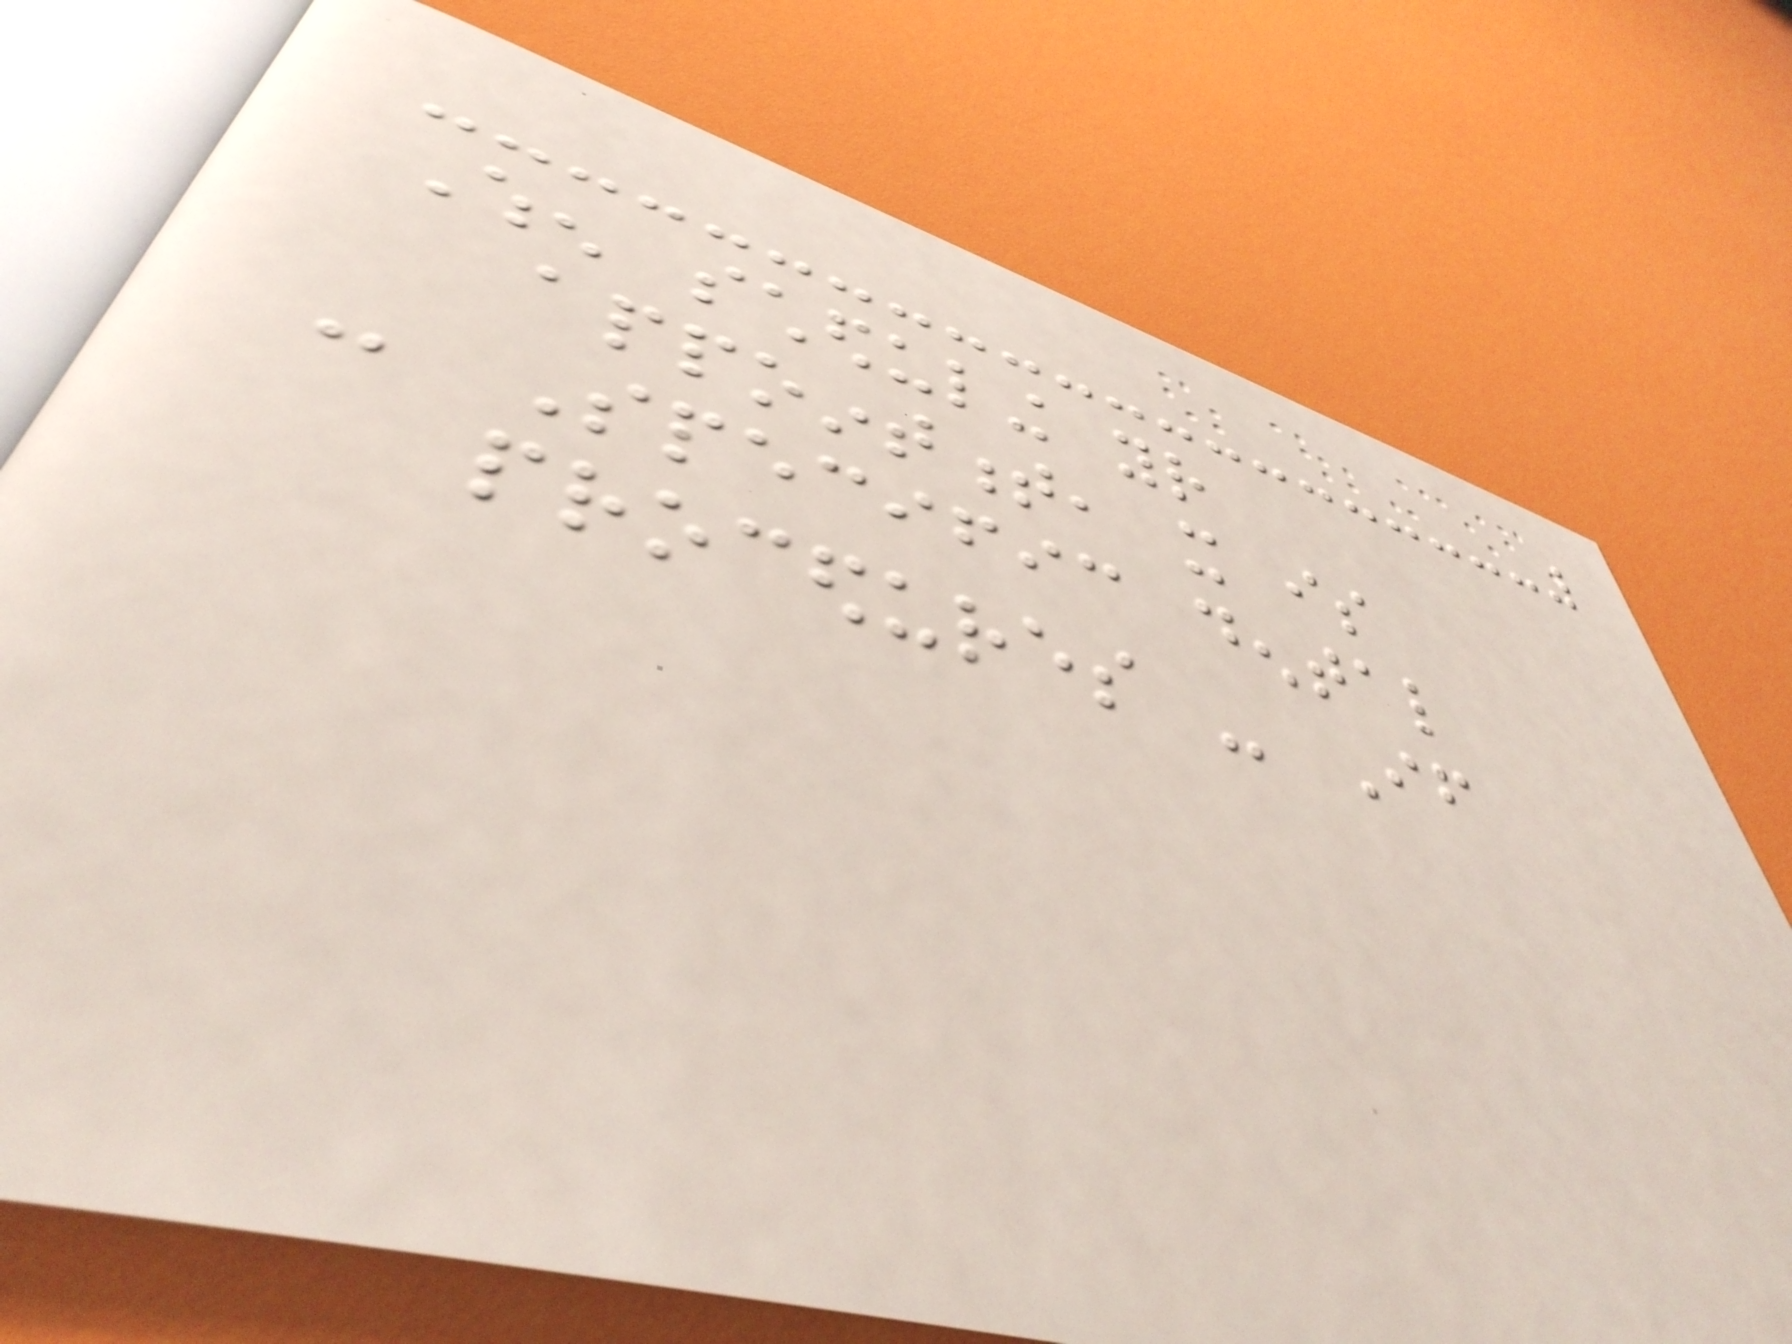When scheduling your
appointment, it is
- Specific dental
procedures - If
